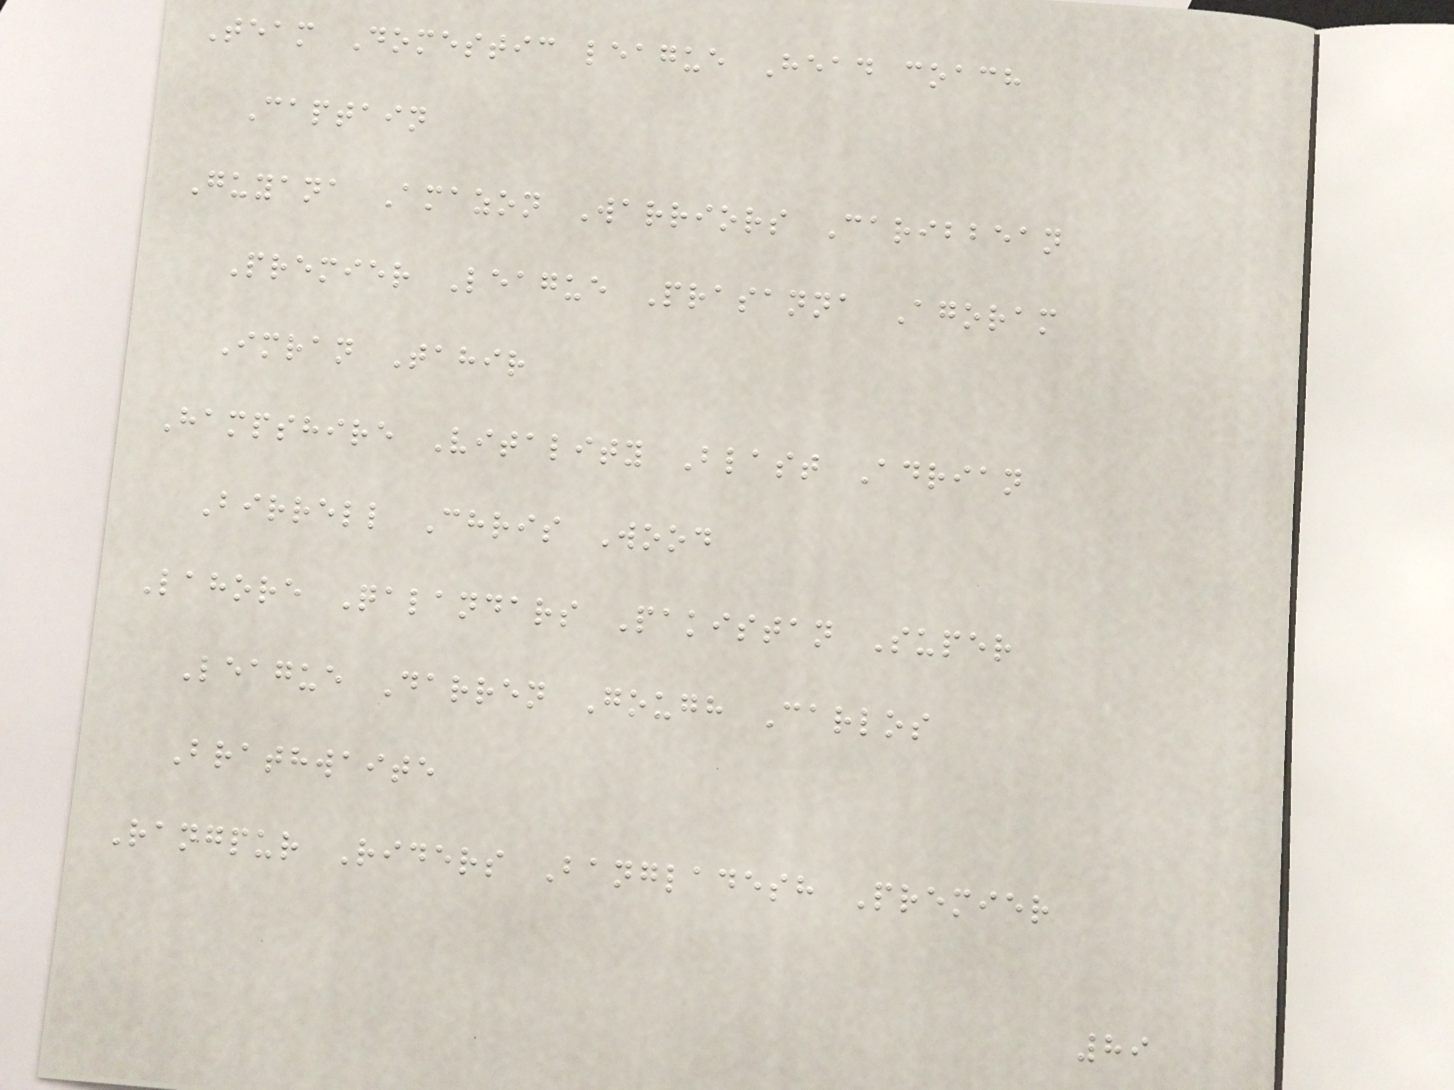Team Domestic league Head coach
Captain
Guyana Amazon Warriors Caribbean
Premier League Prasanna Agoram
Imran Tahir
Hampshire Vitality Blast Adrian
Birrell Chris Wood
Lahore Qalandars Pakistan Super
League Darren Gough Carlos
Brathwaite
Rangpur Riders Bangladesh Premier
89
